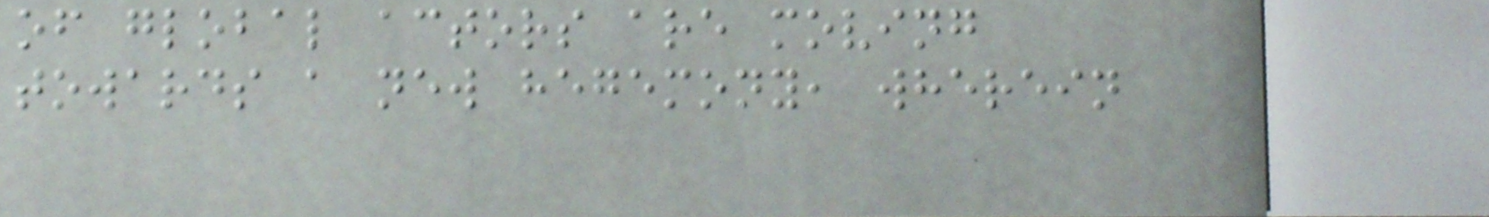of global actors are moving
towards a new hegemony, wherein
